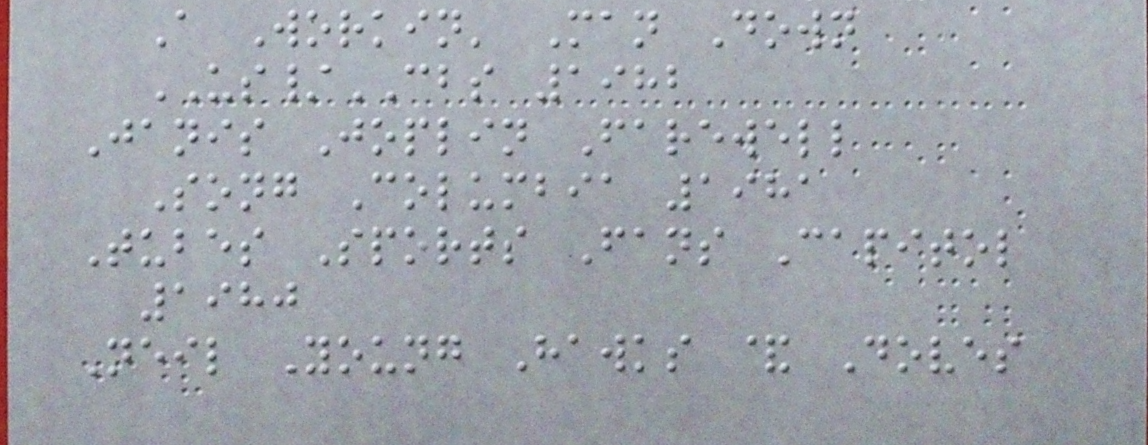A Workin' Man Down
US/CBS 1982
Janis Joplin Farewell
Song Columbia 1981
Tubes Sports Fans Capitol
1980
Neil Young Hawks & Doves
